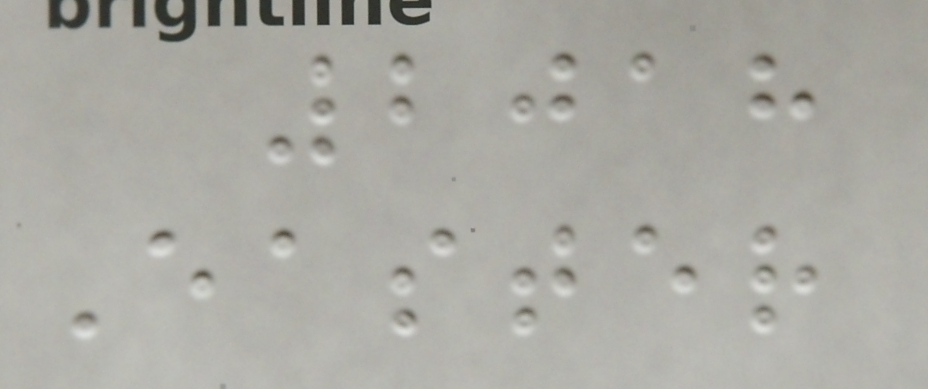2018
Easter
